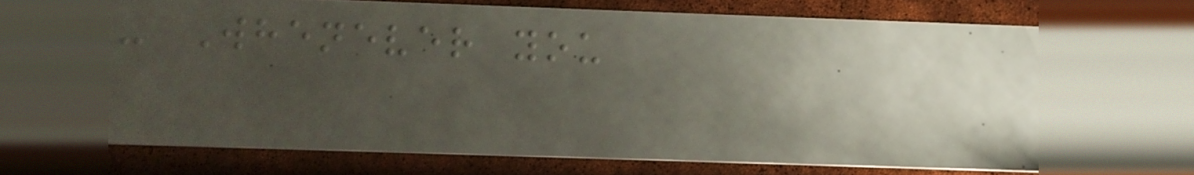- Whenever you
